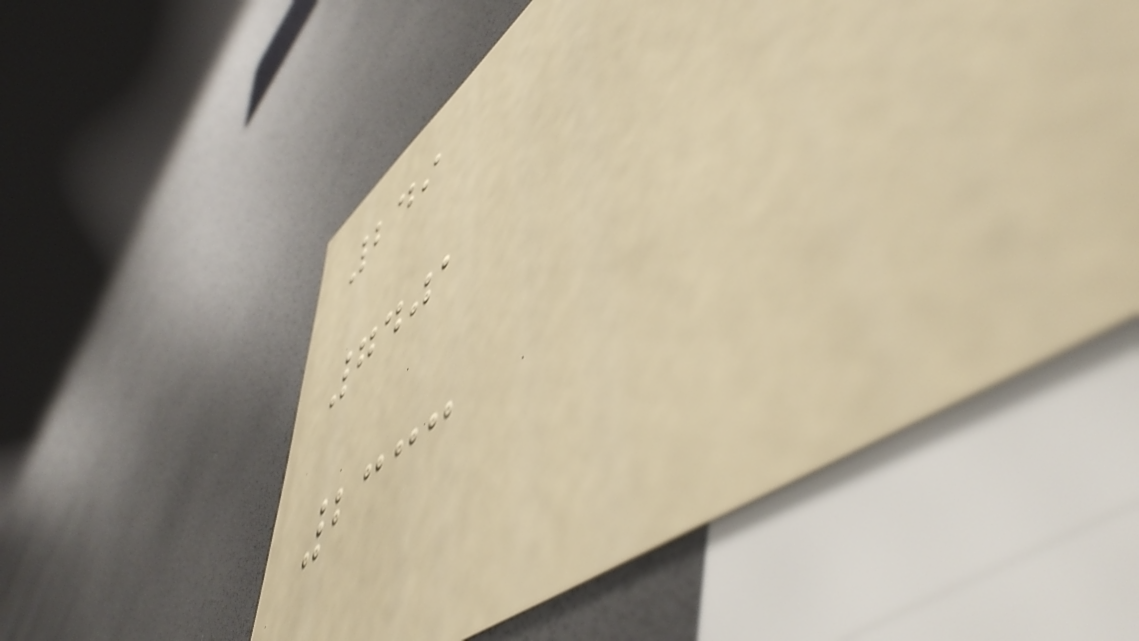249
7401
2333
